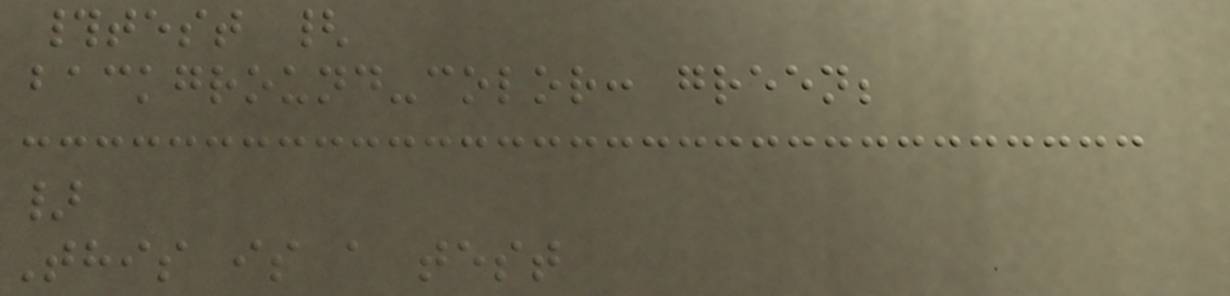#test {
background-color: green;
}
This is a test
